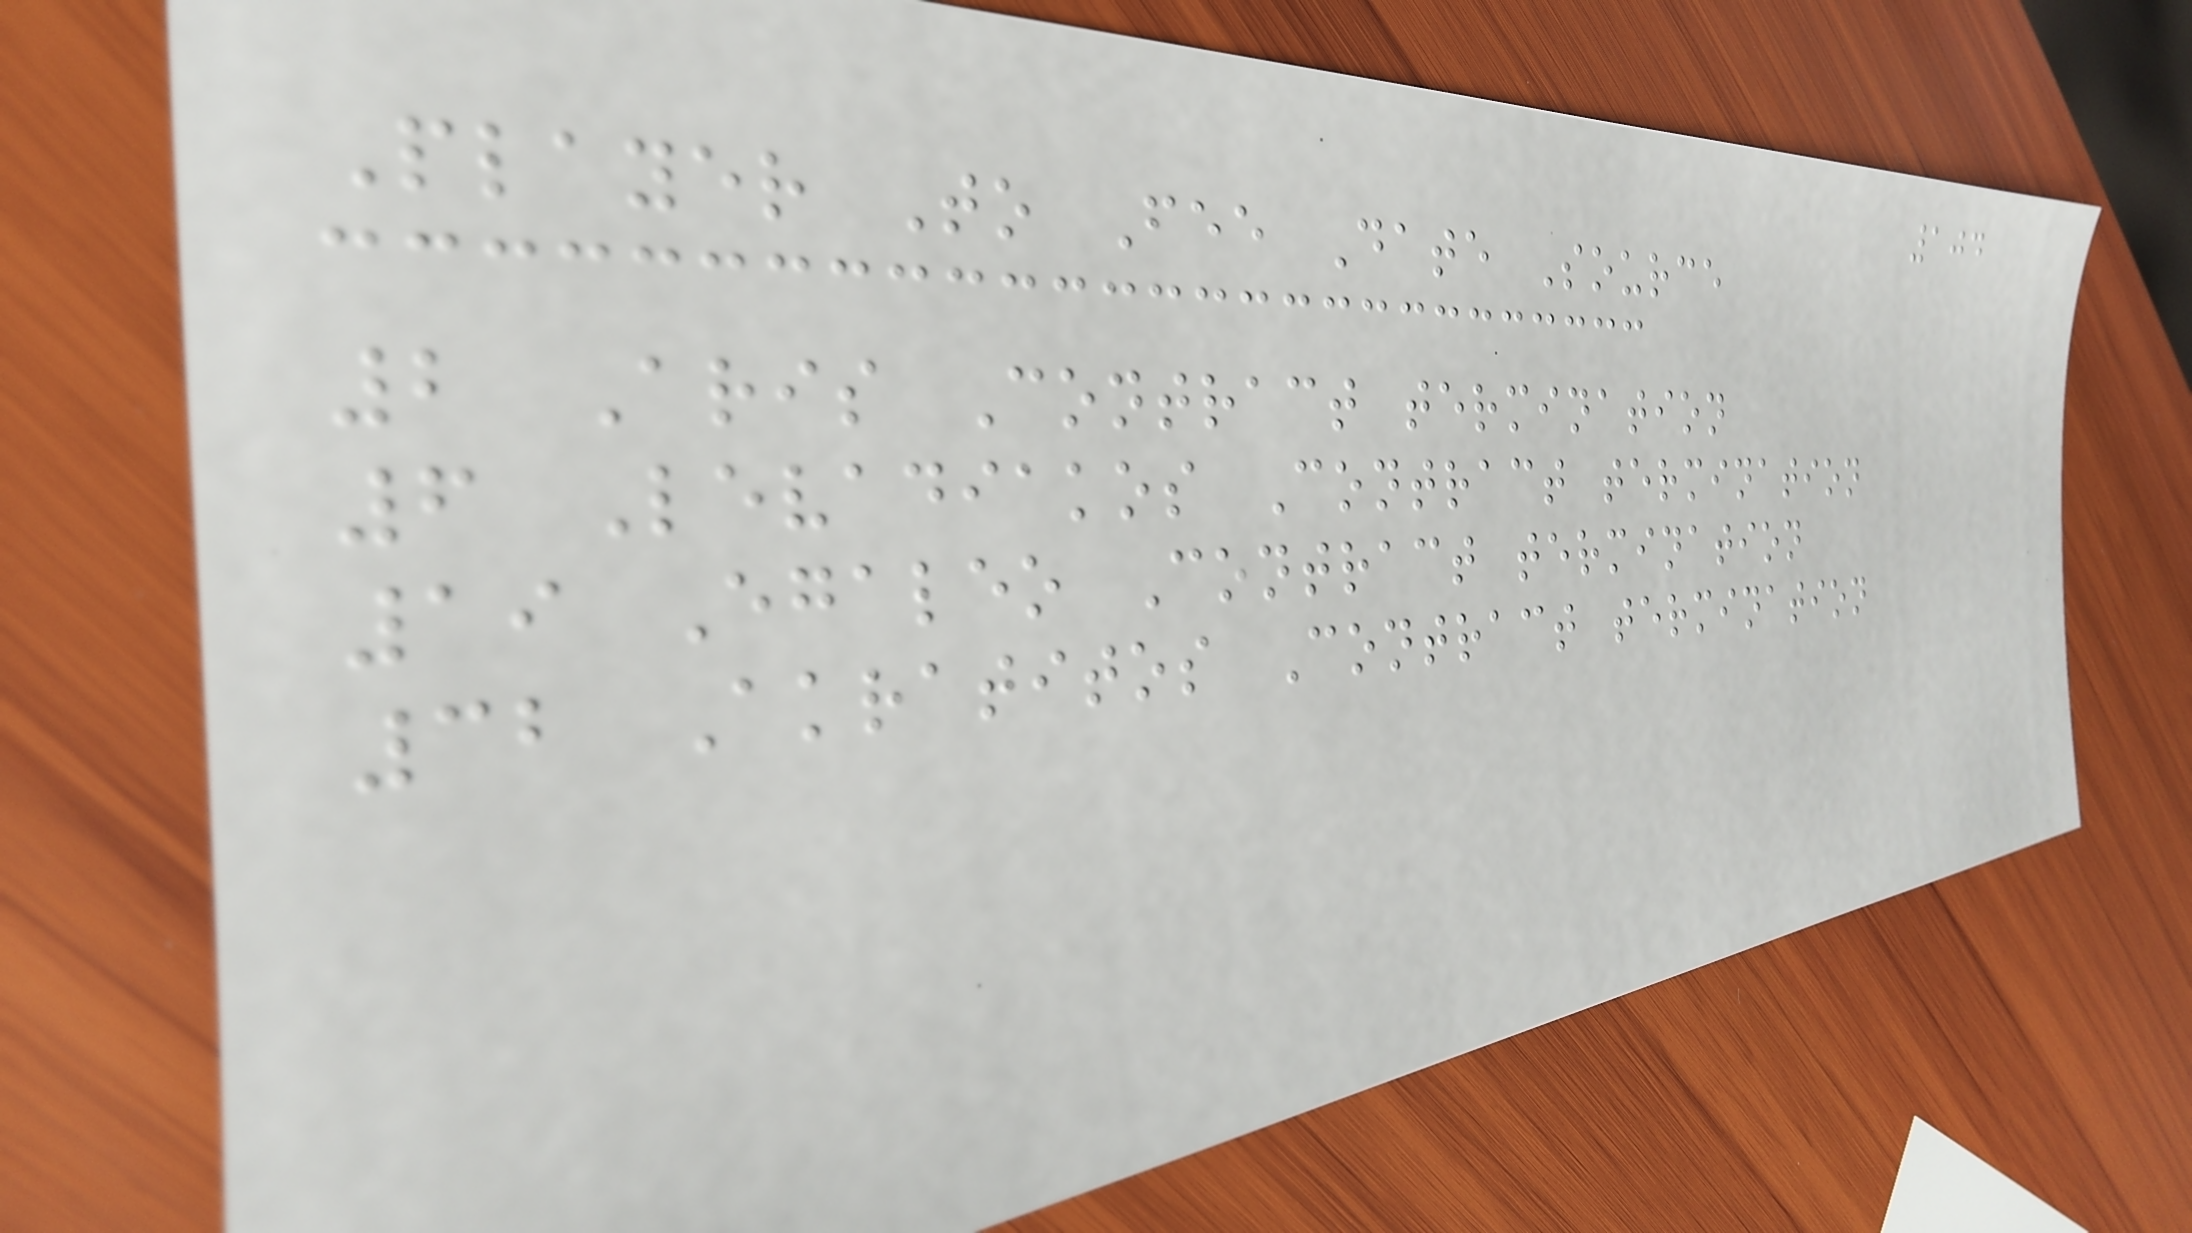104
Player To Fee Date Source
2 Aris Contract termination
6 Levadiakos Contract termination
19 Egaleo Contract termination
32 Akratitos Contract termination
